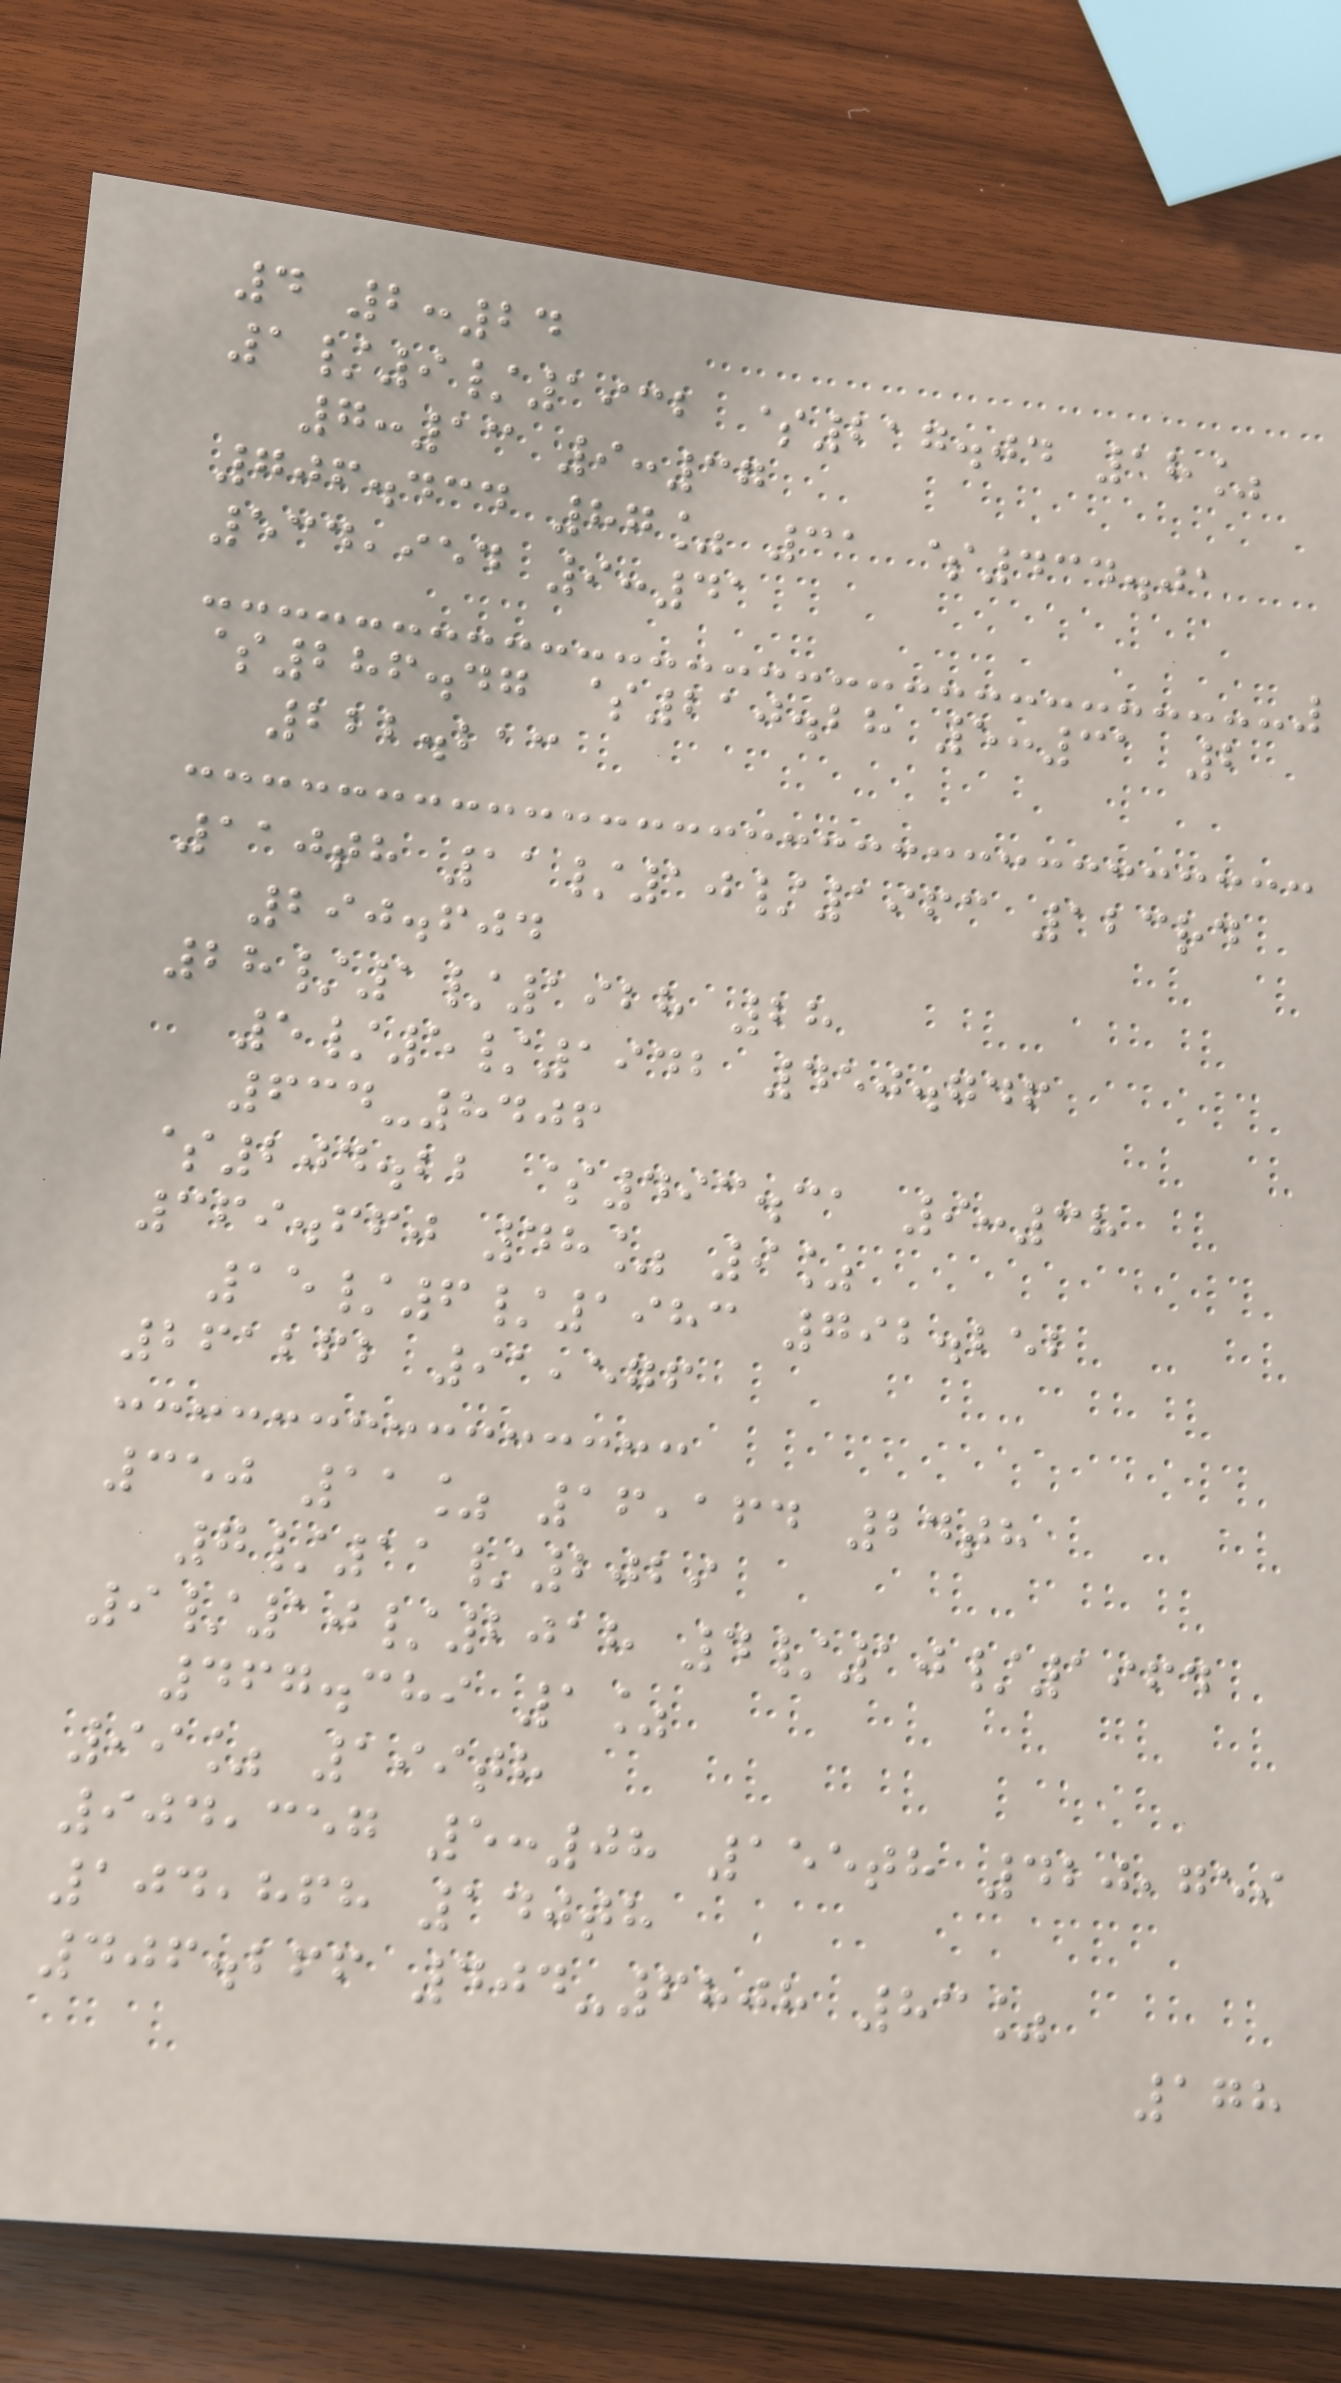4 2:24
1/9/1932 $217.04 18%
7:13 9:37
706.434 87% 31 $434.01
534,954 9:41
$286.47 $210.28 5:31 2
222.213
110th 11/10/1963 123rd
290.604
28/1/1928 28
5/5/1942 450.746
634-8406
$204.22 $493.31 9:38
369.660 48% 9%
15/6/1983 792.252
261262 91,576
350 11% 16,164 24th
7/11/2029
9/10/2018 4/10/1964
467.389 1%
99% 199th
904,357 5:08 155th 420,759
104,868 140th
406.266 404-6808 83%
178
